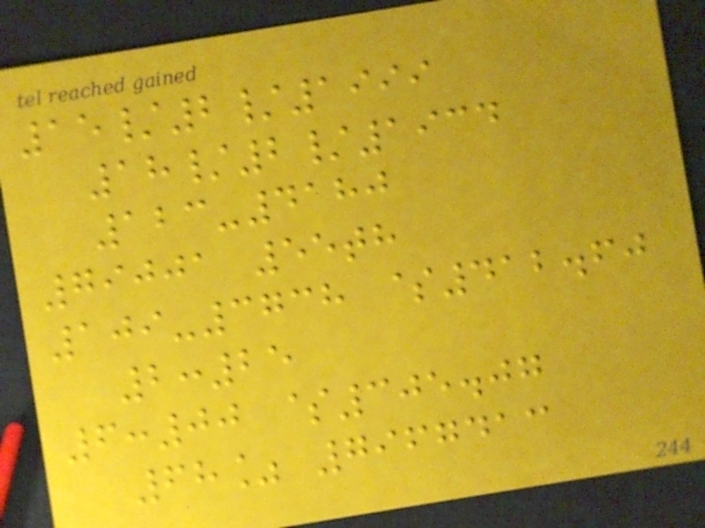15/2/1999
18/2/1934
123-4180
79001 55th
109-3738 $412.60
2:25
6:00 $305.07
68% 7967413
